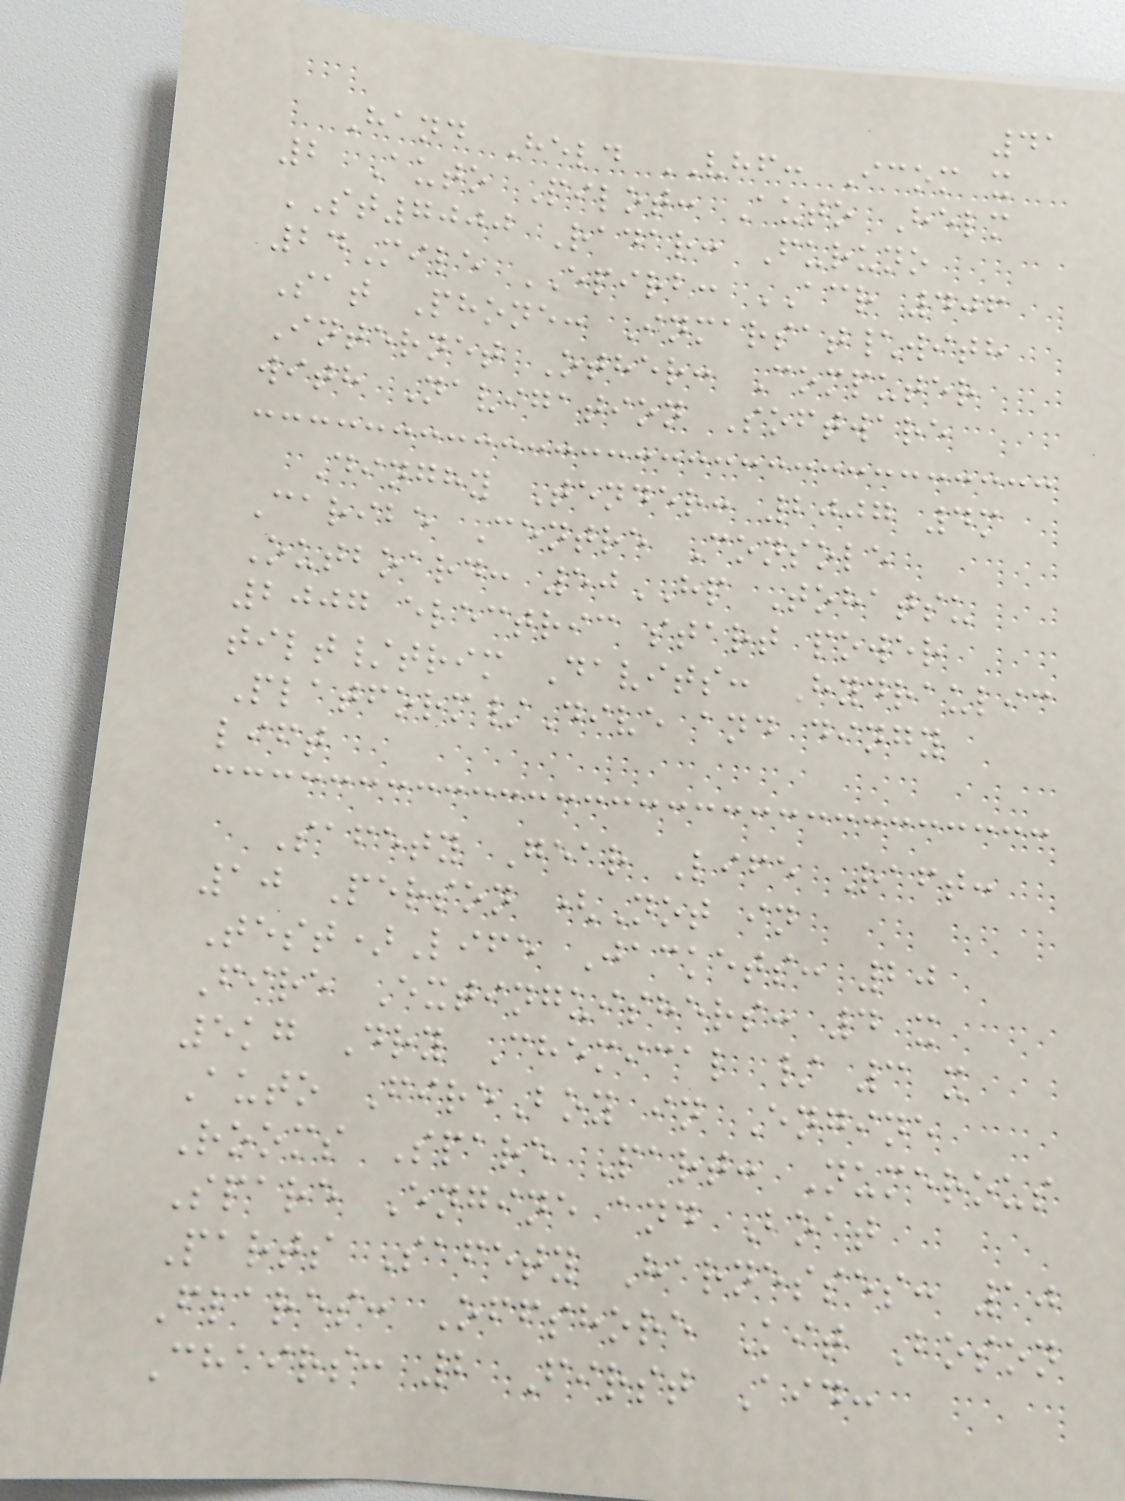41
Hand Held VHF: Icom x
2 Auto Pilot: Auto Helm
ST7000 Radar: Furuno
24Mile EPIRB: ACR 406
Sat Phone: Inmarsat\with
Internet Other: Computer
with Navigation Software
Dinghy Tender: 2007 4m
Caribe Centre Console
Outboard: 50HP Tohatsu
2007 electric start power
tilt/trim Davits: Hydraulic
Platform/Dive and dingy
lift
Safety Gear Life Raft:
10 Person (Not in
Test)Life Jackets: 20
Fire Extinguishers: 4 x
5kg Dry Chemical / 3 x
Auto FireBoy in Engine
Rooms Spare Part: Numerous
Spare Engine and Boat
Parts Safety Harnesses: 10
Flares: Offshore Kit Boson
Chairs: 2 First Aid:
